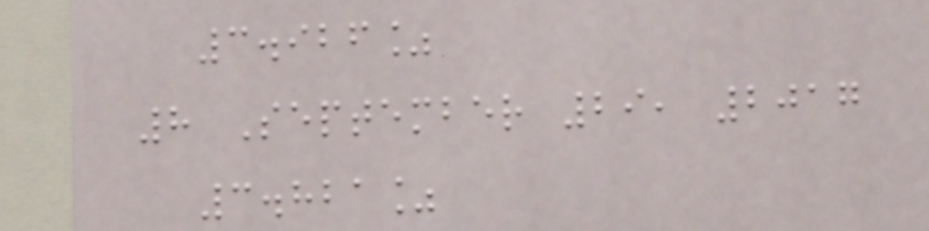3.926%
8 September 29, 2017
3.821%
